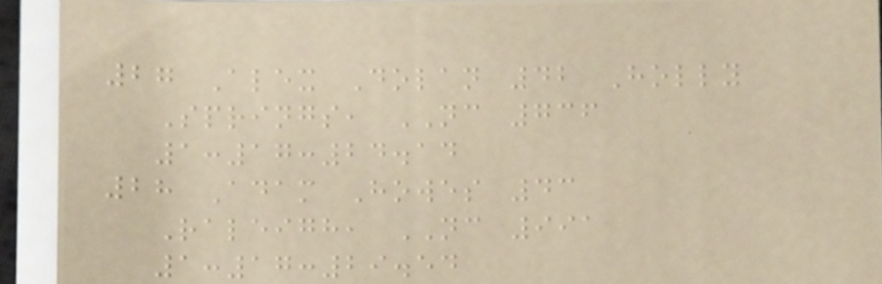27 Alex Dolan 42 Holly
Springs, NC 736
1:17:24.14
28 Adam Howes 43
Raleigh, NC 991
1:17:29.54
